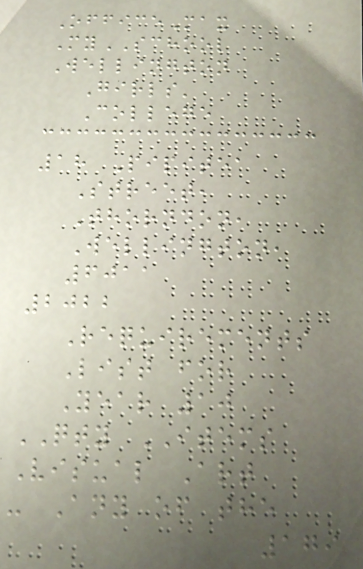OfficeMax
MySCHOOL
Wellington
Girls'
College
18 Pipitea
Street,
Thorndon,
Wellington,
6011
2022
Requirements
List for
Year 10
QTY ITEMS
Visual Art
- Any of the
179
